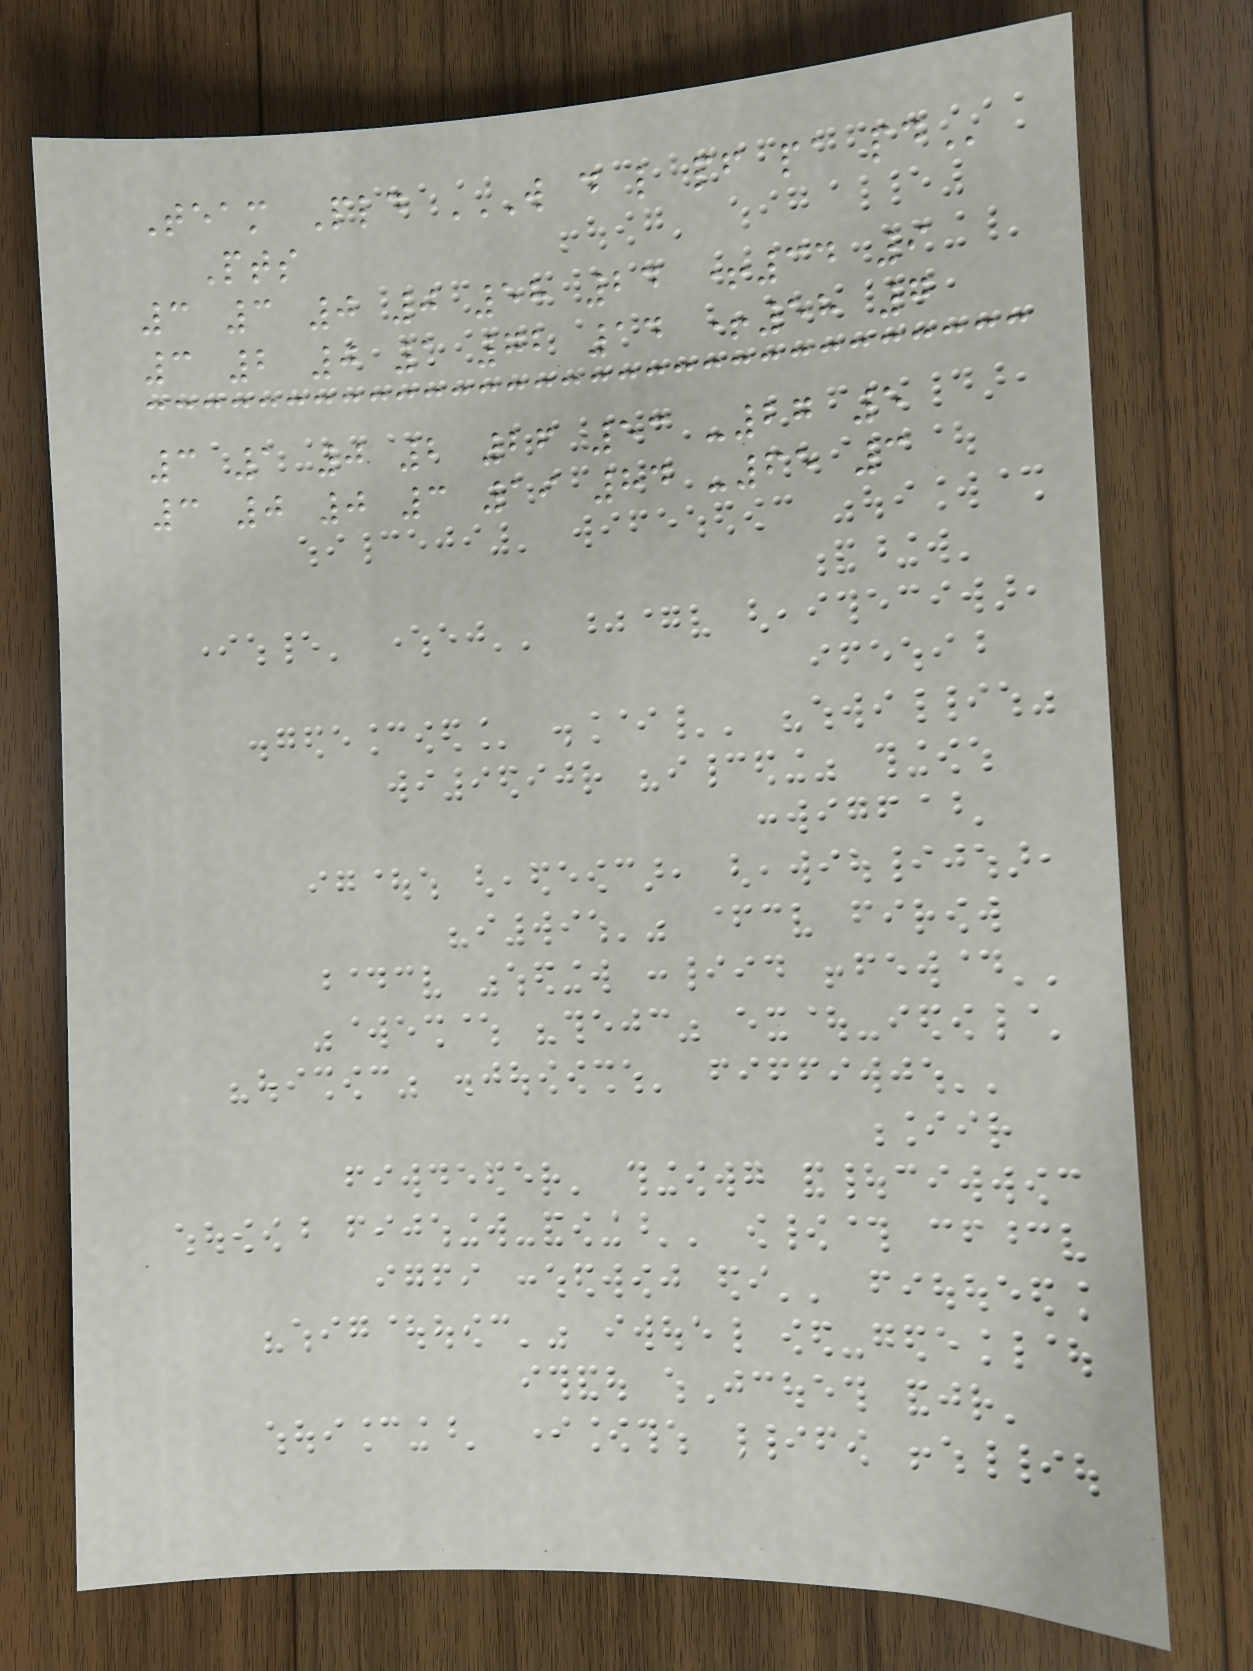Team Pld W D L PF PA PD
Pts
3 3 0 0 58 24 +34 9
3 2 0 1 72 14 +58 7
3 1 0 2 26 53 -27 5
3 0 0 3 19 84 -65 3
